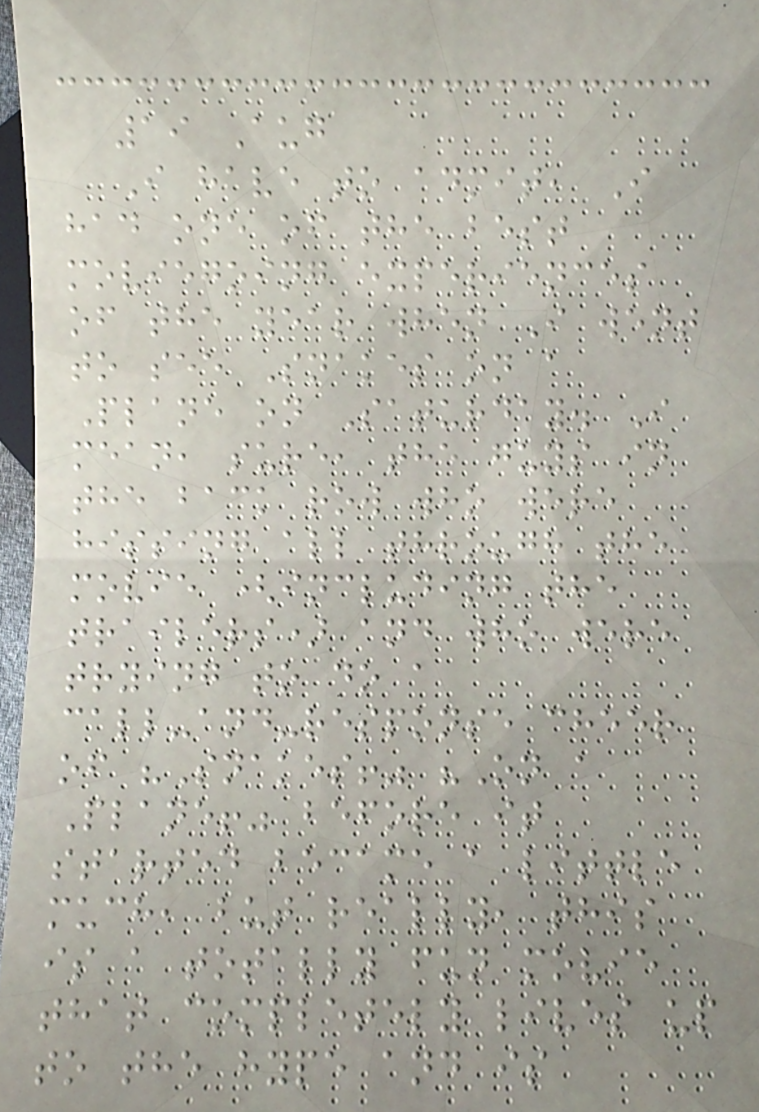19 Aug
I have to admit, I
had one of the best
moviegoing experiences
of the year when I went
to see Snakes on a
Plane on Saturday. I
mean, sure, the guys in
the back row who were
hissing all through the
movie (including the
trailers) and who were
trying to do a
call-and-response cheer
of "Snakes!" "On a
Plane!" before it
started became a little
much, but really, this
is a totally fun movie
that completely lives up
to the hype and is
